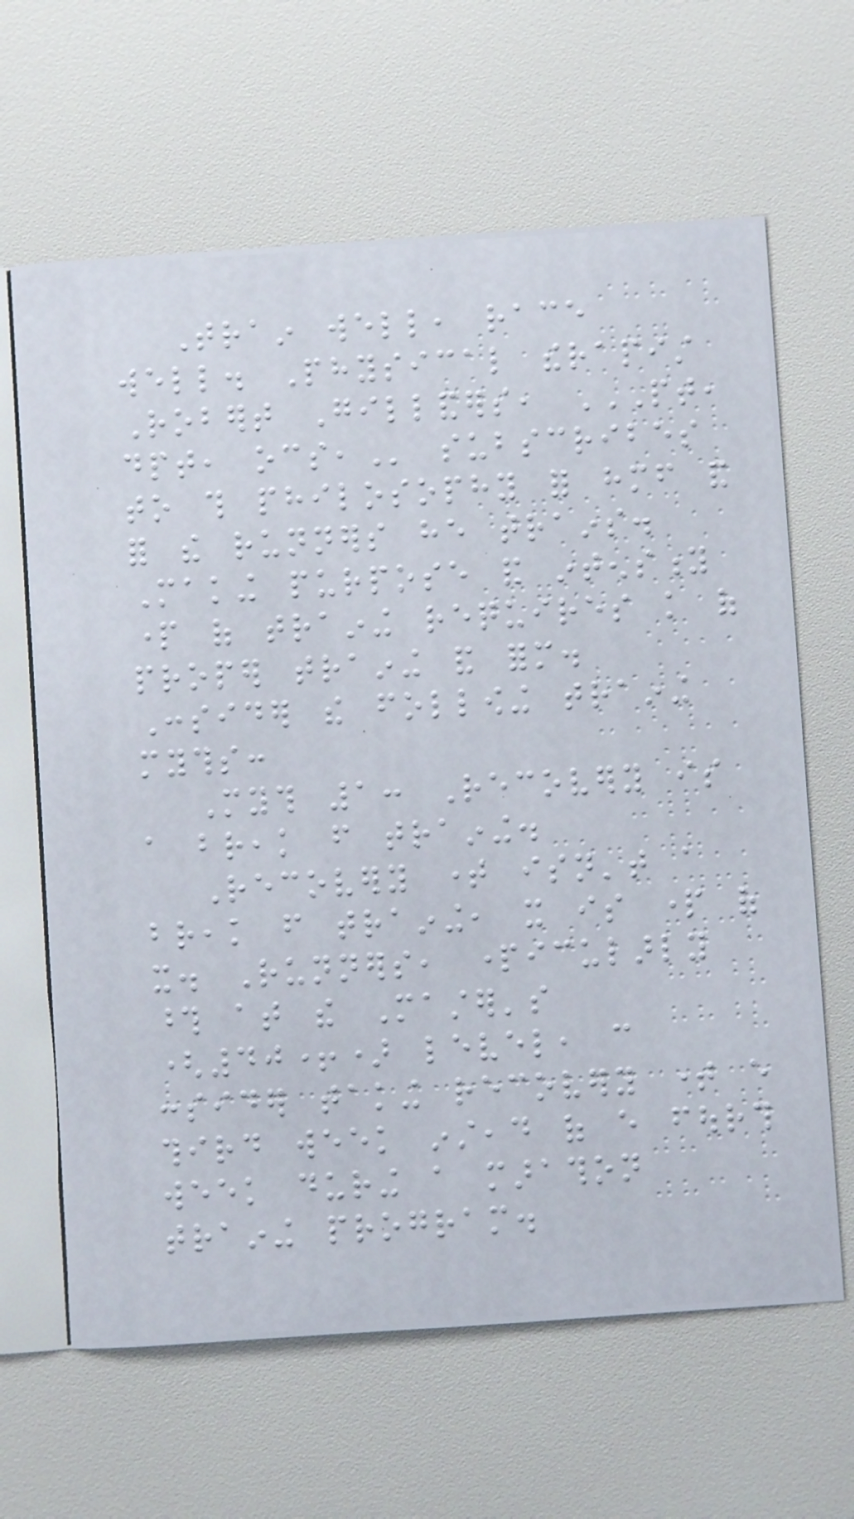Train well, race
well. Physical therapist
Robert Gillanders, PT,
DPT, OCS, subscribes
to this philosophy for himself and
for the runners he trains.
Making purpose and intensity
part of training requires knowledge of
proper training and form.
Consider the following training
myths:
Myth 1: Recovery is
a break from training.
Recovery time isn't a
break from training, it is part of
it. Runners, particularly
those at the Master's
(40+) level, can
consider taking recovery time every
third week instead of every fourth
week during a marathon
training program.
